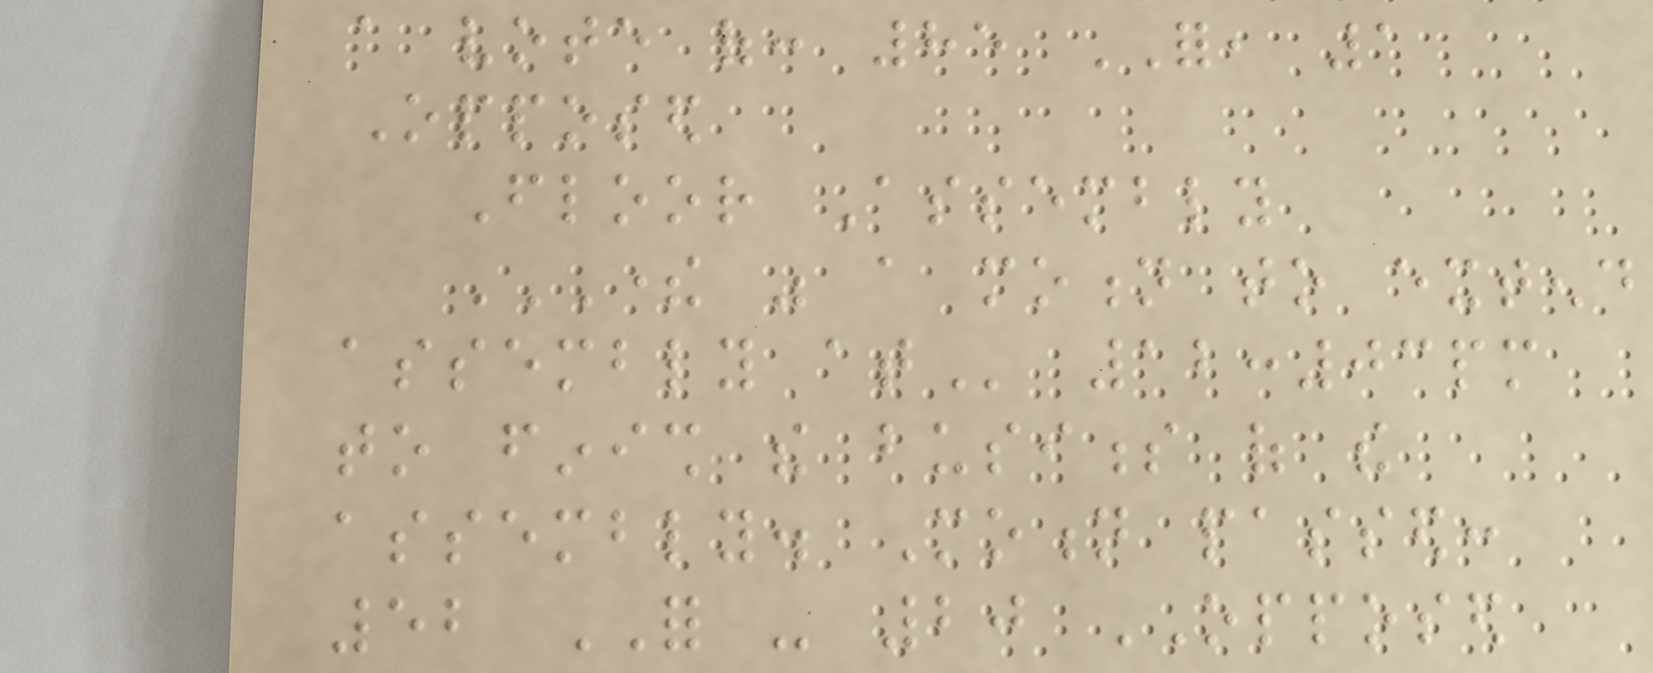a vote of: 85 FOR, 1
Opposed
Floor Assembly
THERE WAS A MOTION TO EXTEND
ASSEMBLY AT 12:03pm
to finish the business of the
assembly. Motion passed:
52 FOR - 20 OPPOSED
